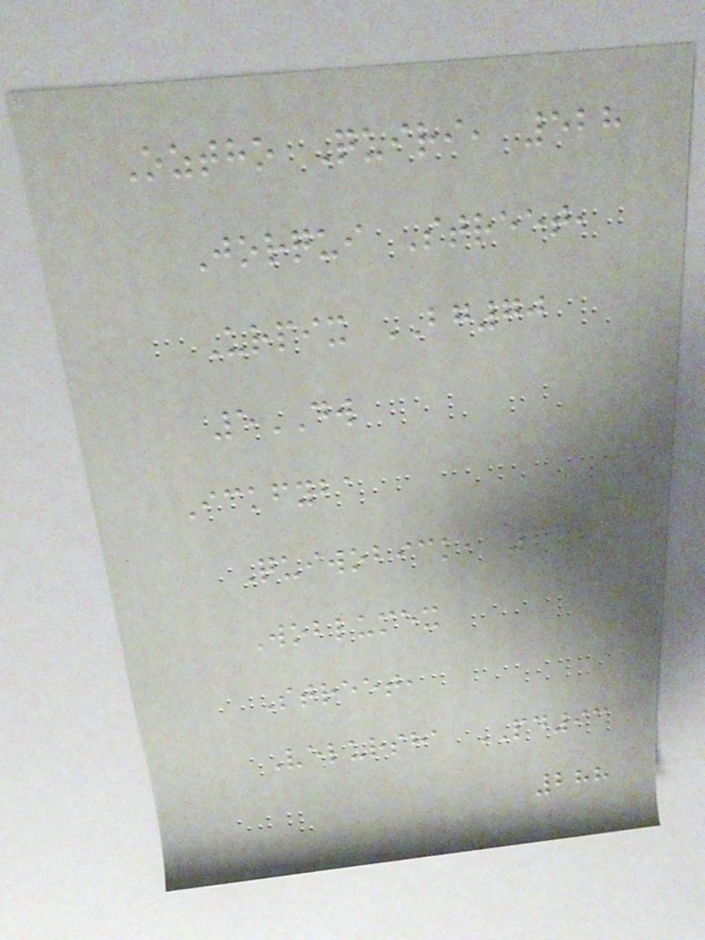Oztho Quiri, 528
Jorqui Street,
Urpix BG70
5DW
Ickfyba
Quiwobick, 939
Woblumex
Street,
Velursha PD93
288
